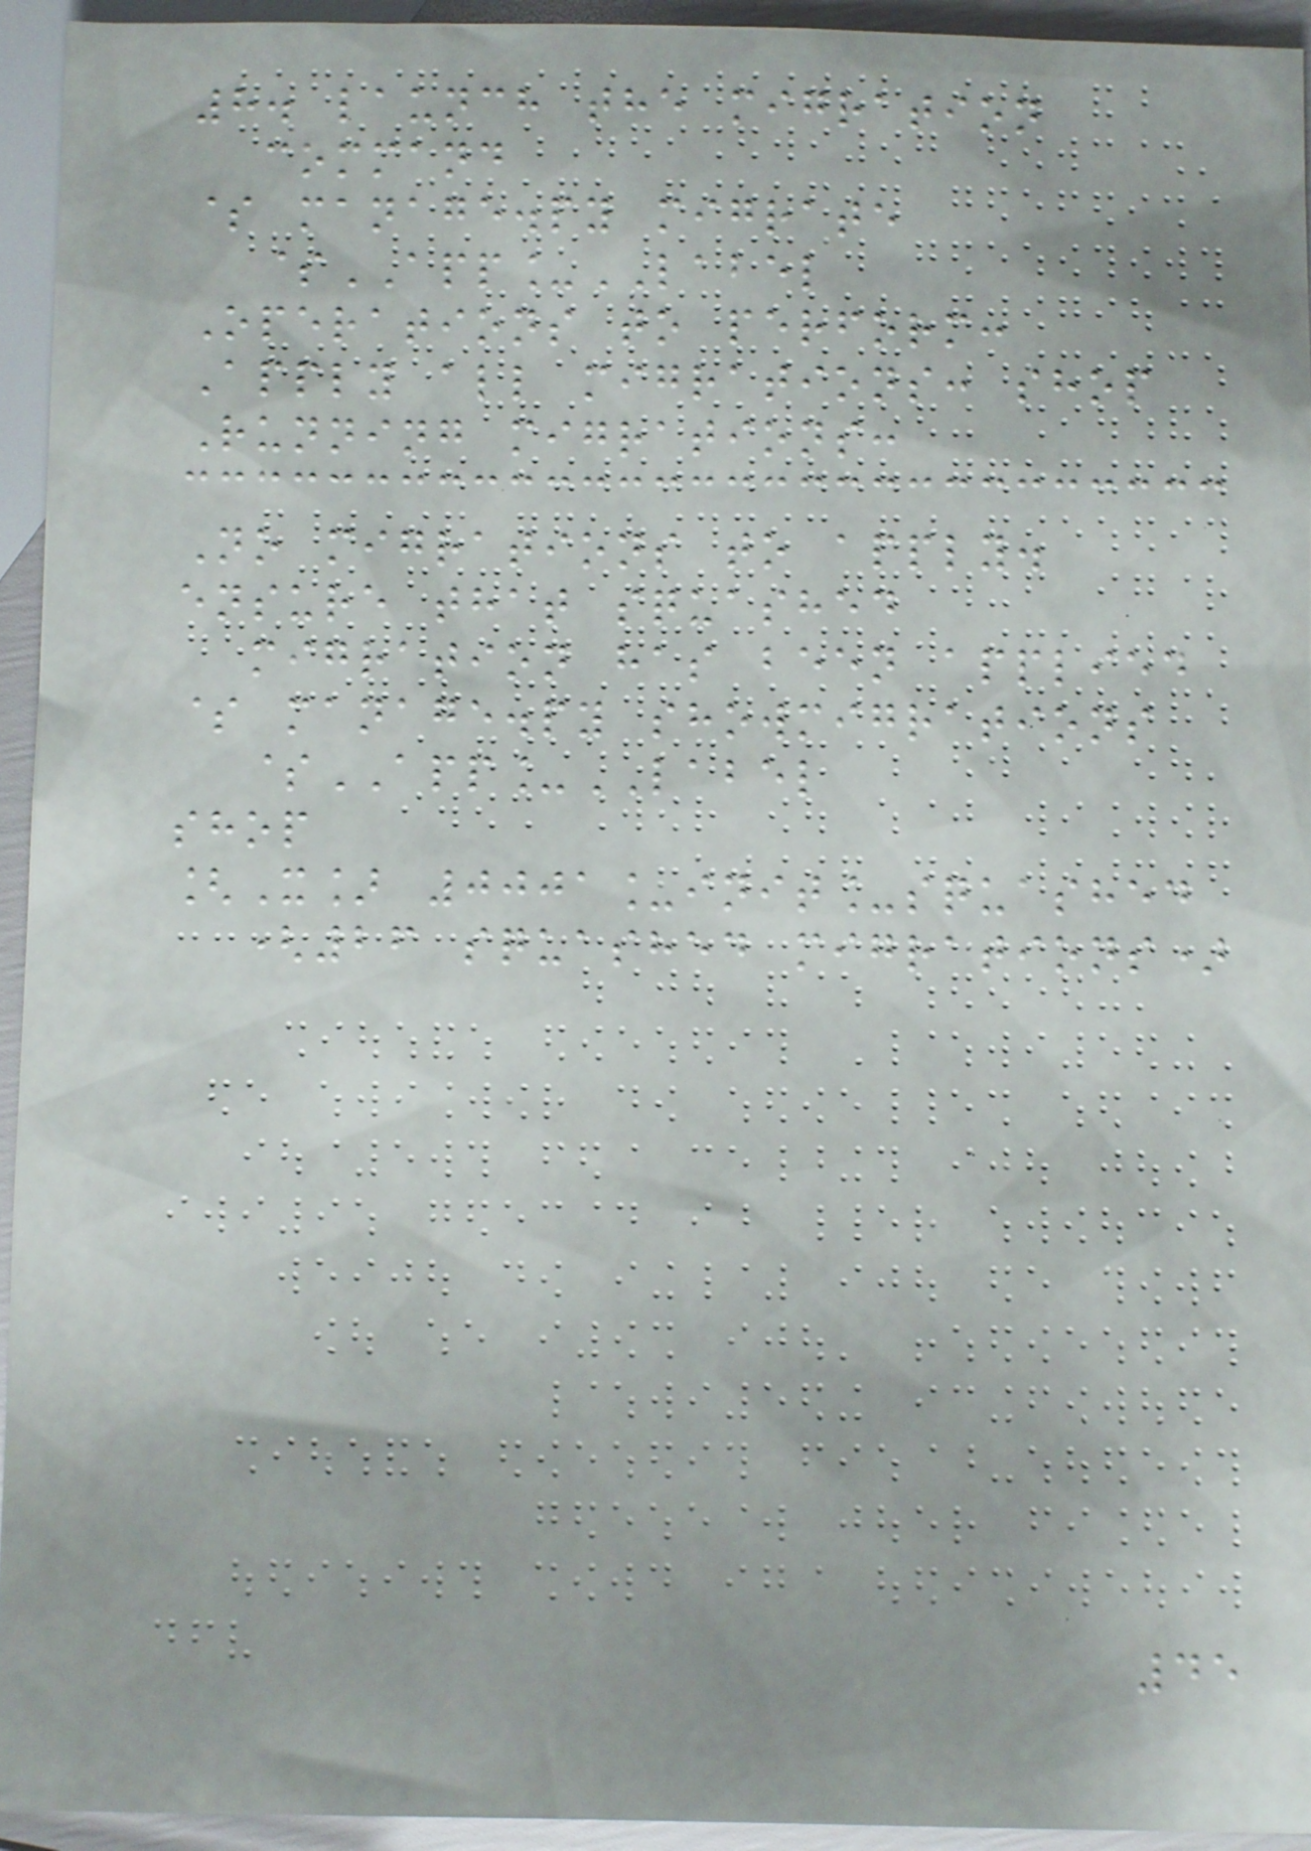8. launch the migration
command
$ manage.py migrate
$APP_LABEL
Operations to perform:
Apply all migrations: shop
Running migrations:
No migrations to apply.
ensure that squashed
migration has been applied
$ manage.py showmigrations
$APP_LABEL
shop
[X] 0001_init_squashed
(26 squashed migrations)
45
